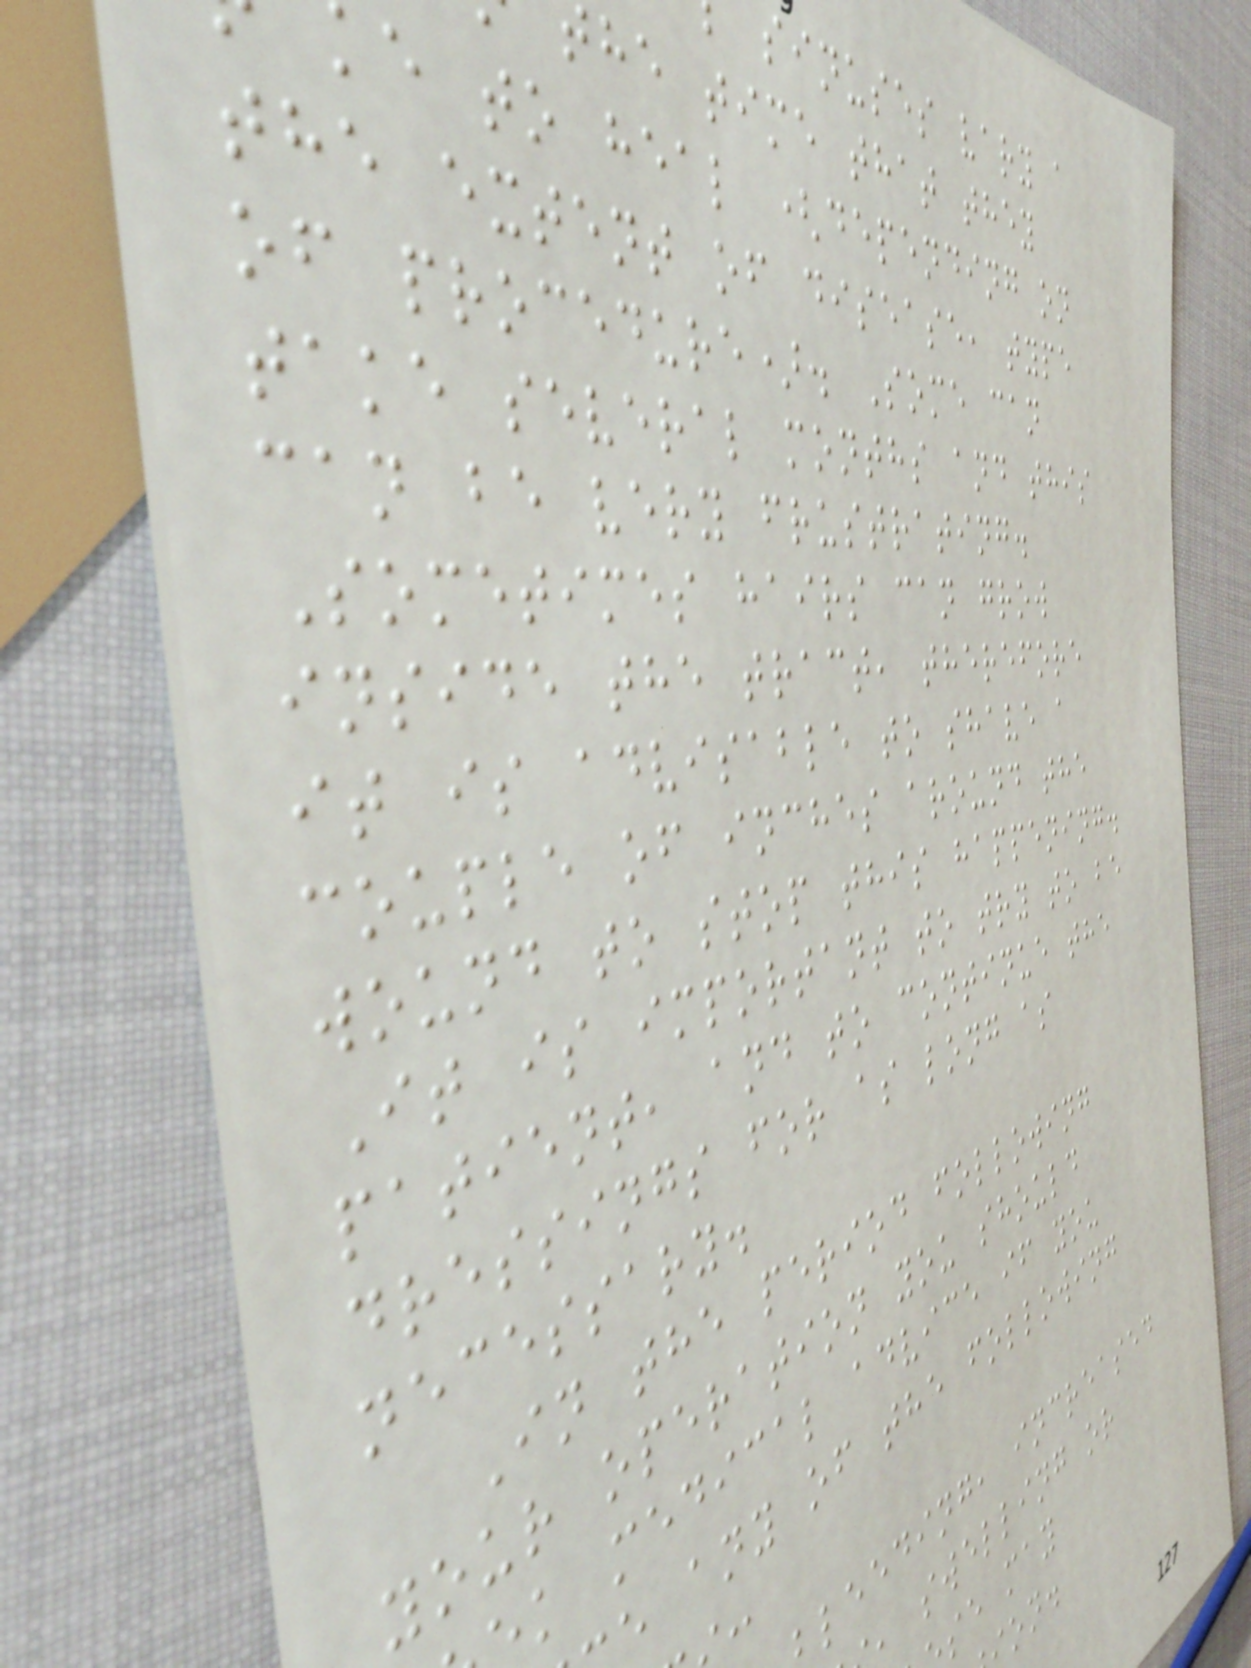sinuses vary a
he time that they
ke to heal (depending on
the extent of disease, type
of procedure). Some can
take several months and this
can be very frustrating.
Sometimes hairs can grow
inside the tract, therefore
it is advisable to shave a
couple of inches around the
wound to stop this happening.
It is important to try to be
patient, and to continue the
dressings for as long as
necessary.
In the period following
your operation you should
k medical advice if you
e any of the following
leeding, increased
, swelling or
se may
